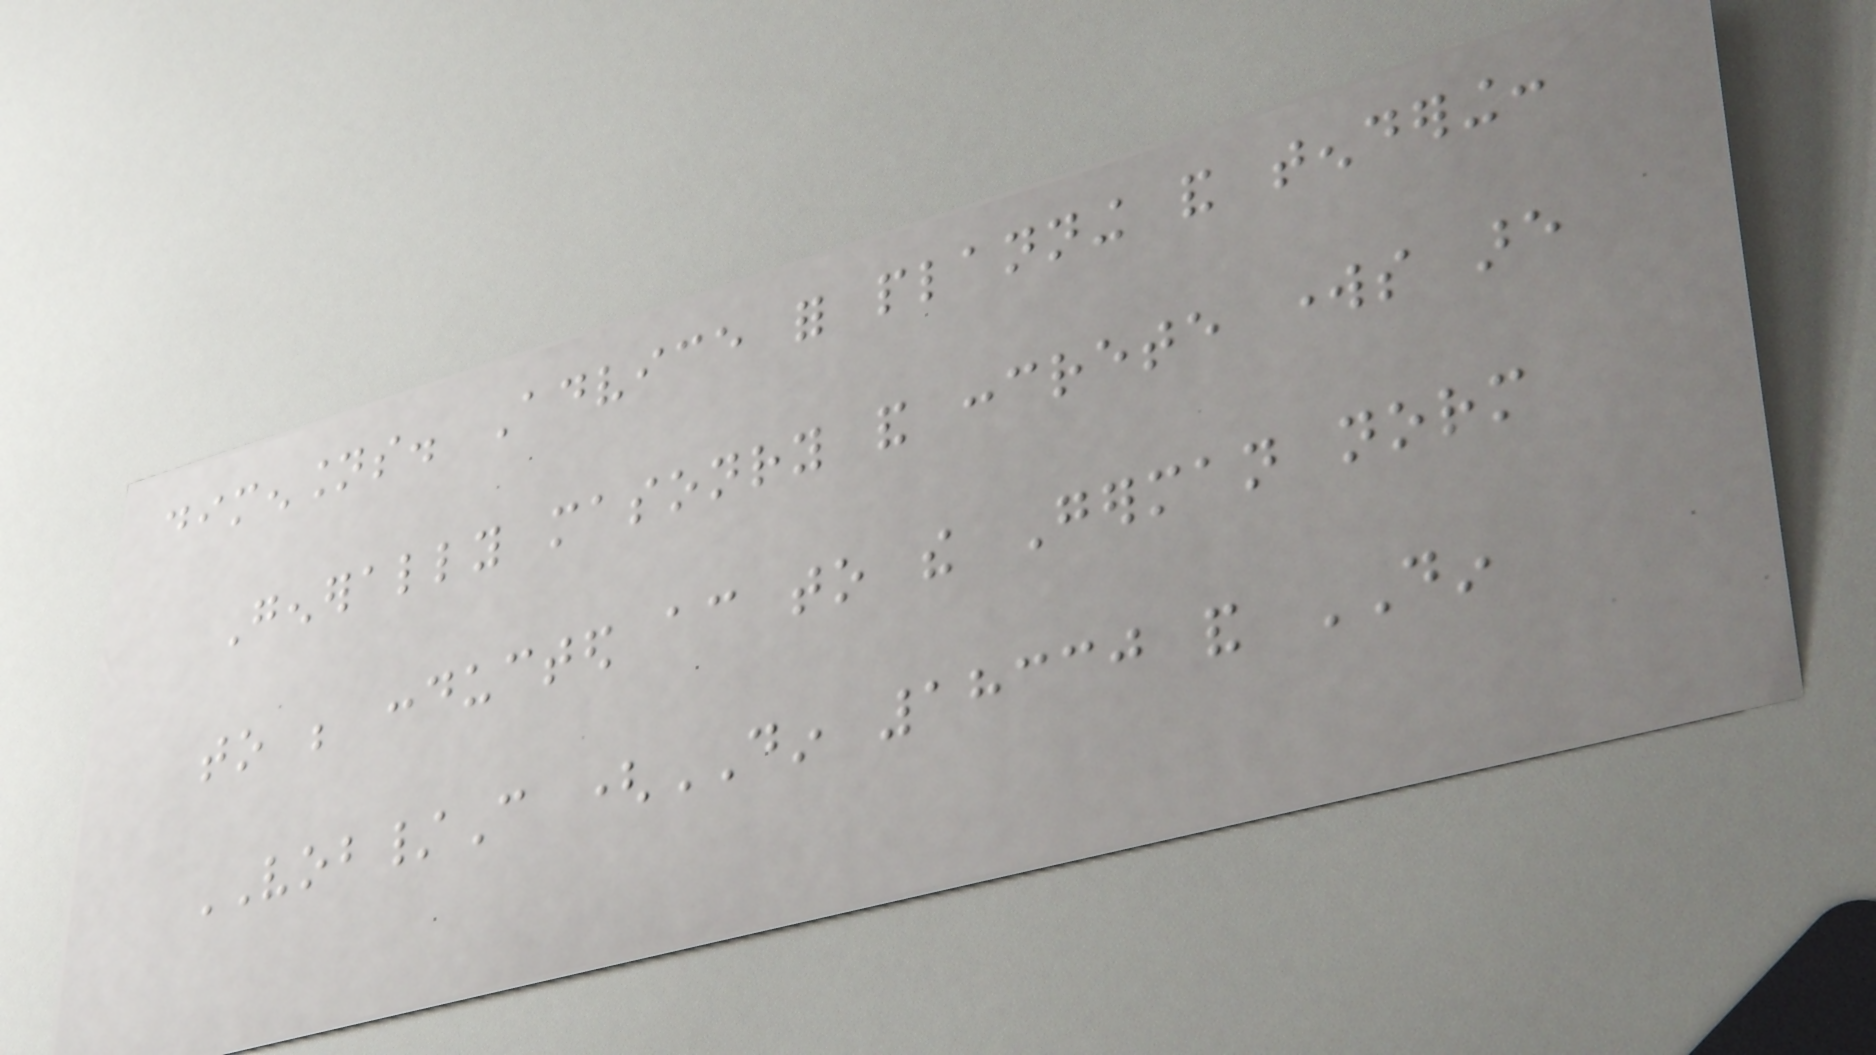dimensions. Advice for planning and tendering:
Generally masonry and concrete works are
to be conducted according to the German norm
VOB/C (DIN 18330 and DIN
